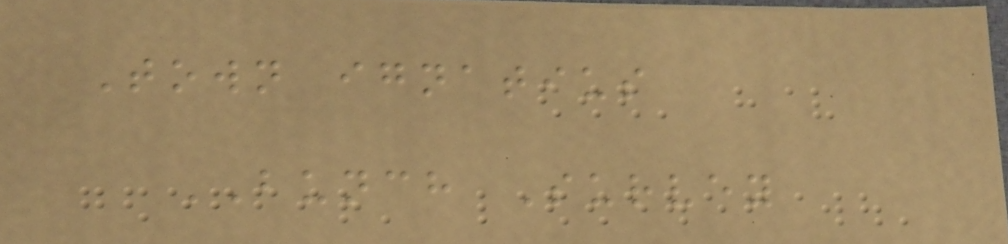Town ignatius
BUNCH Survey
